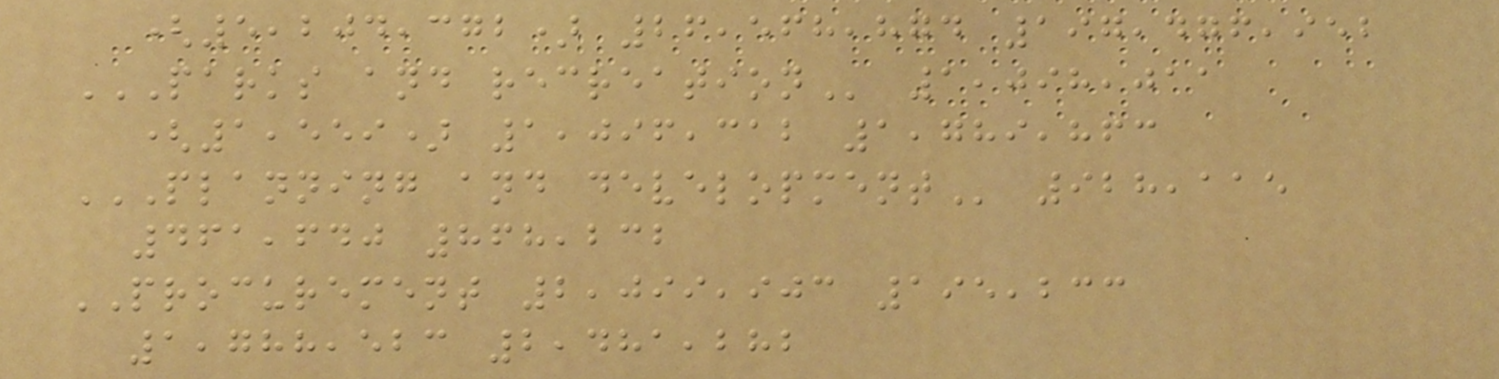(5,204,372) 26,568,874 197,476,952
PARKS AND RECREATION 1,098,011
(1,559) 1,096,312 1,789,863
PLANNING AND DEVELOPMENT 928,115
461,640 868,232
PROCUREMENT 2,099,903 195,233
1,788,523 2,481,282
